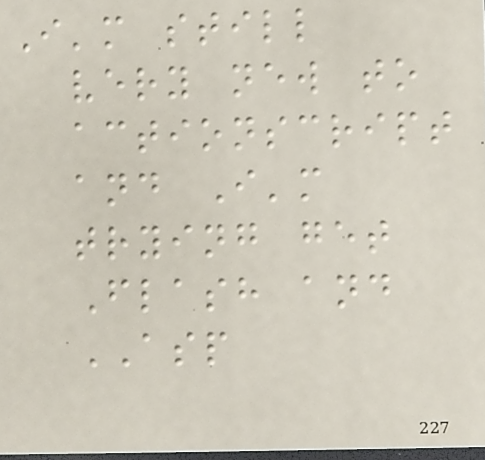I'm still
very new to
actionscript
and I'm
trying get
Flash and
ASP
